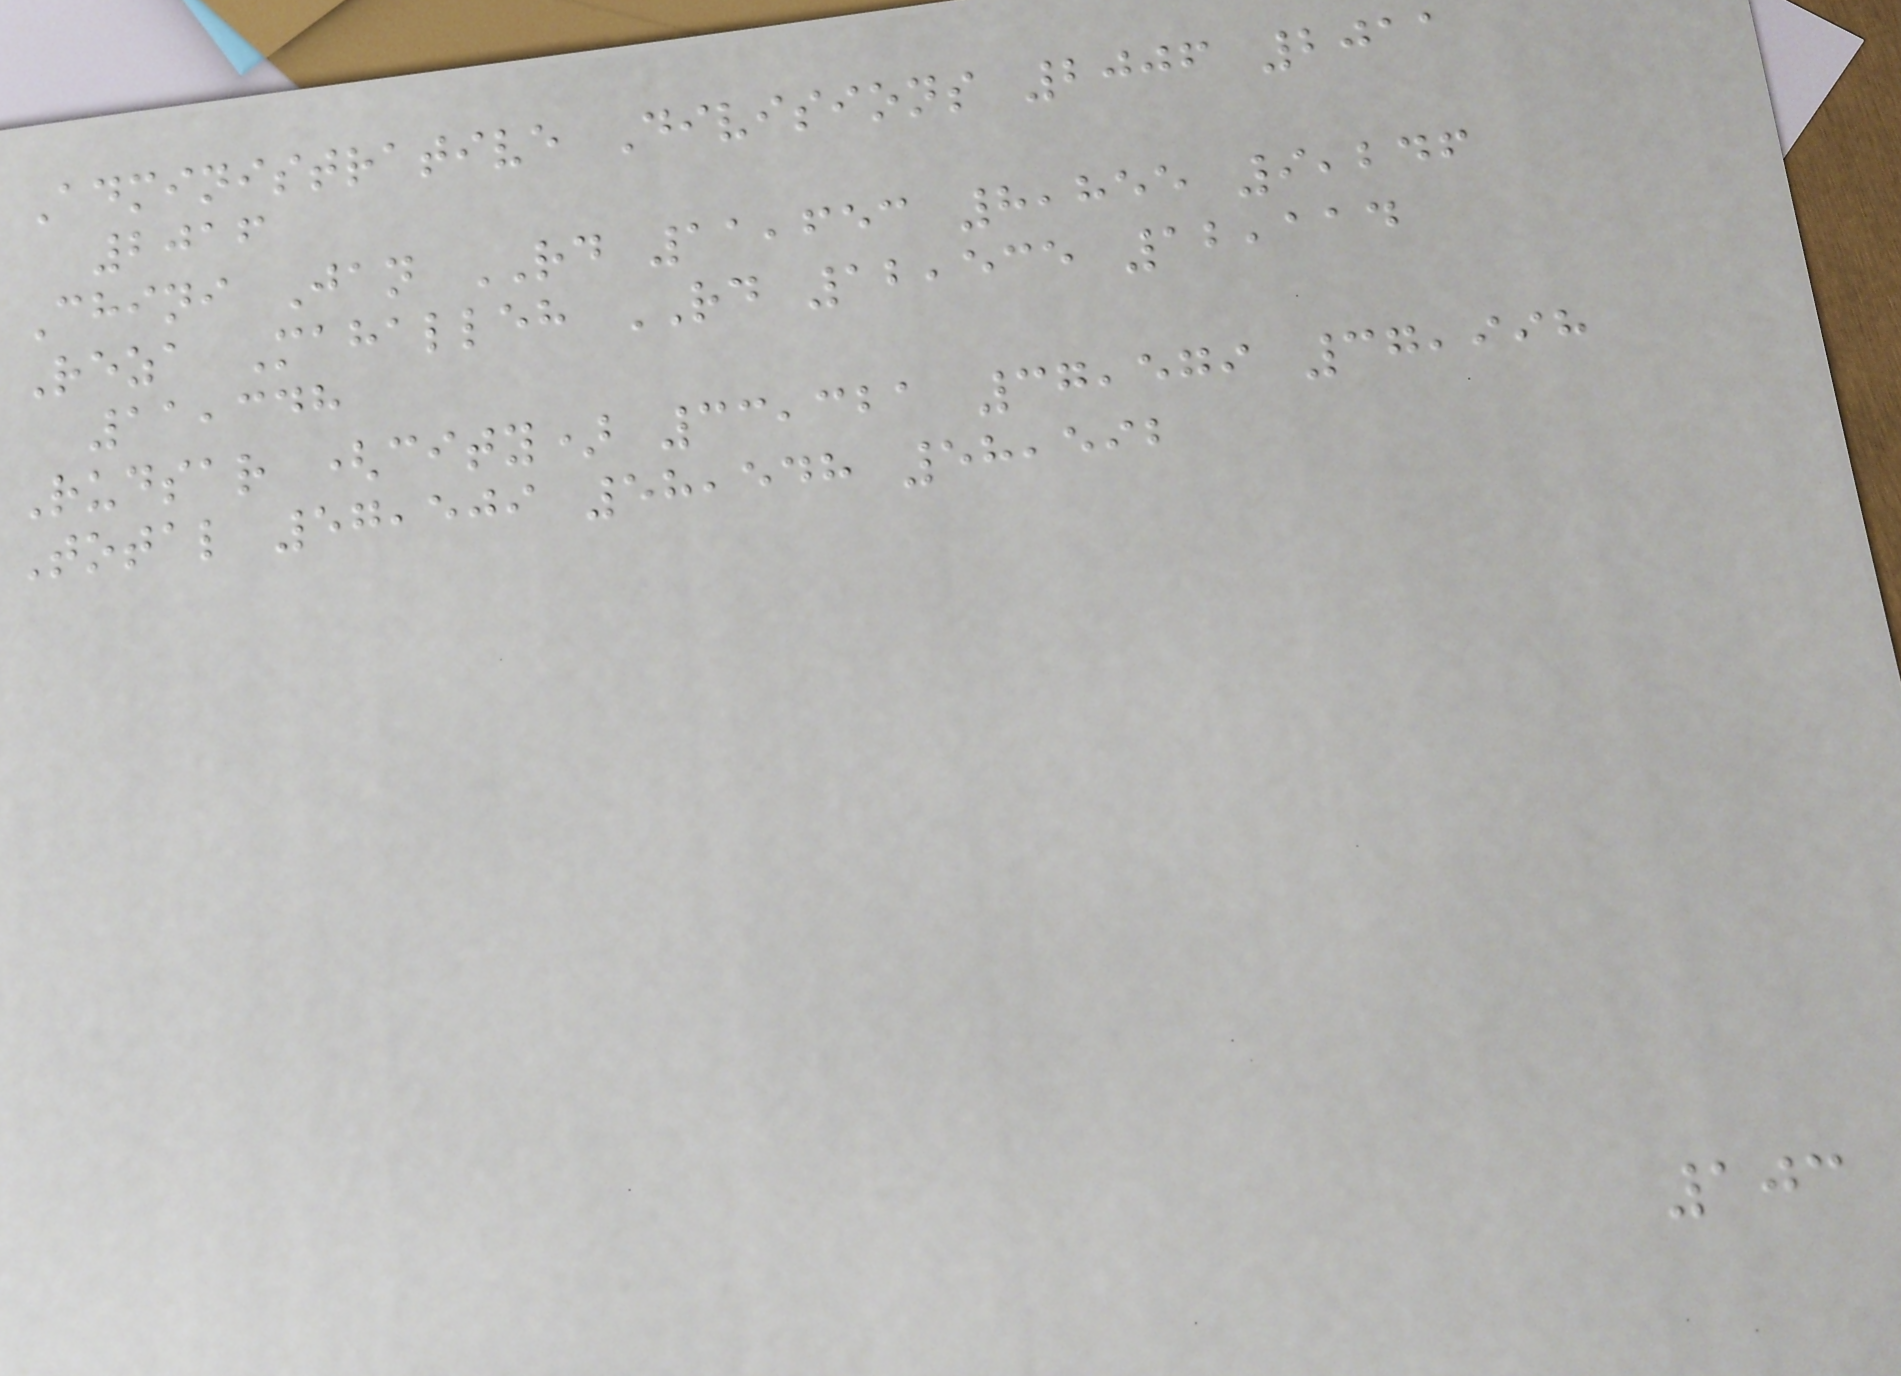Administrative Divisions 2006 2011
2016
Chini Jan RD 11,653 8,855 9,246
Reza Mahalleh RD 12,535 12,114
11,348
Rudsar (city) 33,321 37,579 37,998
Total 57,509 58,548 58,592
103
